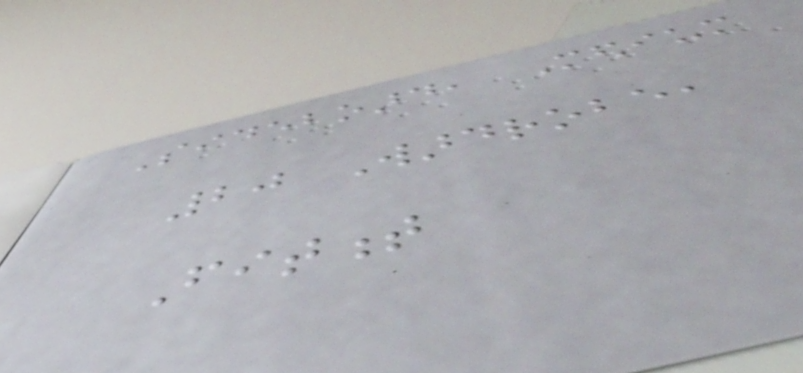Sideboard, Medium
20 Wardrobe,
Fitment
